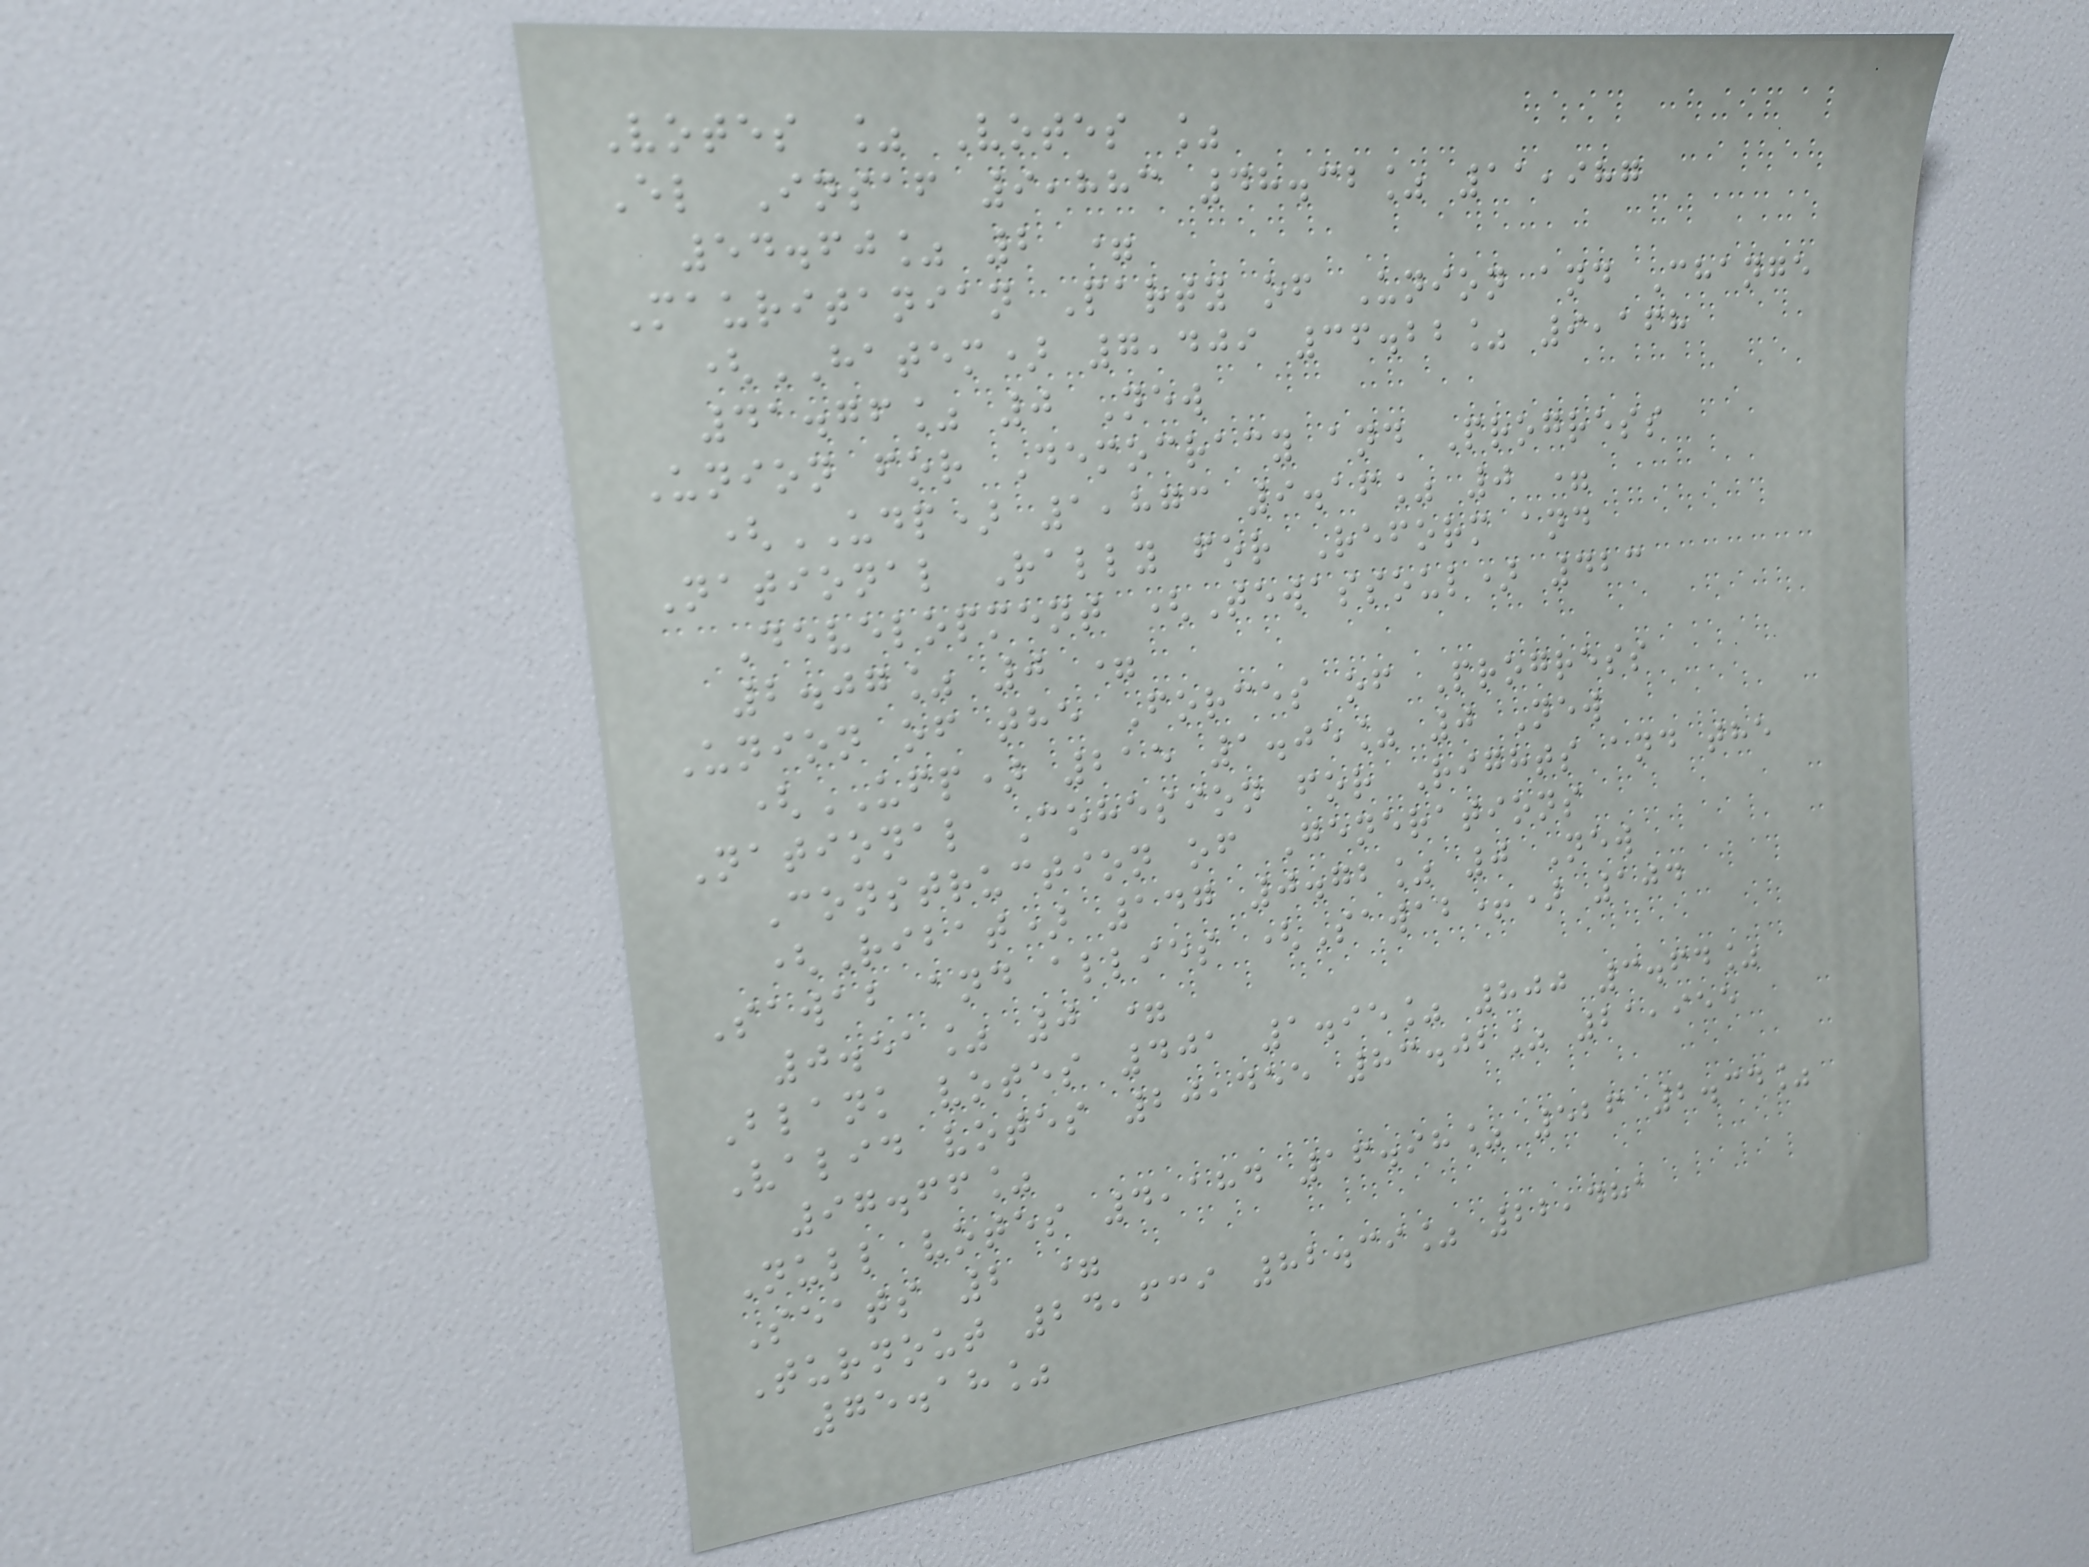Votes % Votes %
El Insaf 9,883 48.32% 11,987
54.60% 2 =
Mauritanian Party of Union and Change
(HATEM) 7,409 36.22% 9,168
41.76% 0 New
Union for Democracy and Progress
(UDP) 1,873 9.16% 0 =
National Rally for Reform and
Development (Tewassoul) 423
2.07% 0 =
Union of the Forces of Progress
(UFP) 215 1.05% 0 New
National Cohesion for Rights and the
Construction of Generations
(Ribat) 147 0.72% 0 New
Sawab and allies (Sawab+) 104
0.51% 0 =
Blank votes 401 1.95% 800 3.64%
Valid votes 20,455 83.02% 21,955
97.66%
Null votes 4,184 16.98% 526 2.34%
Seats 2 =
Turnout 24,639 82.39% 22,481
75.18%
